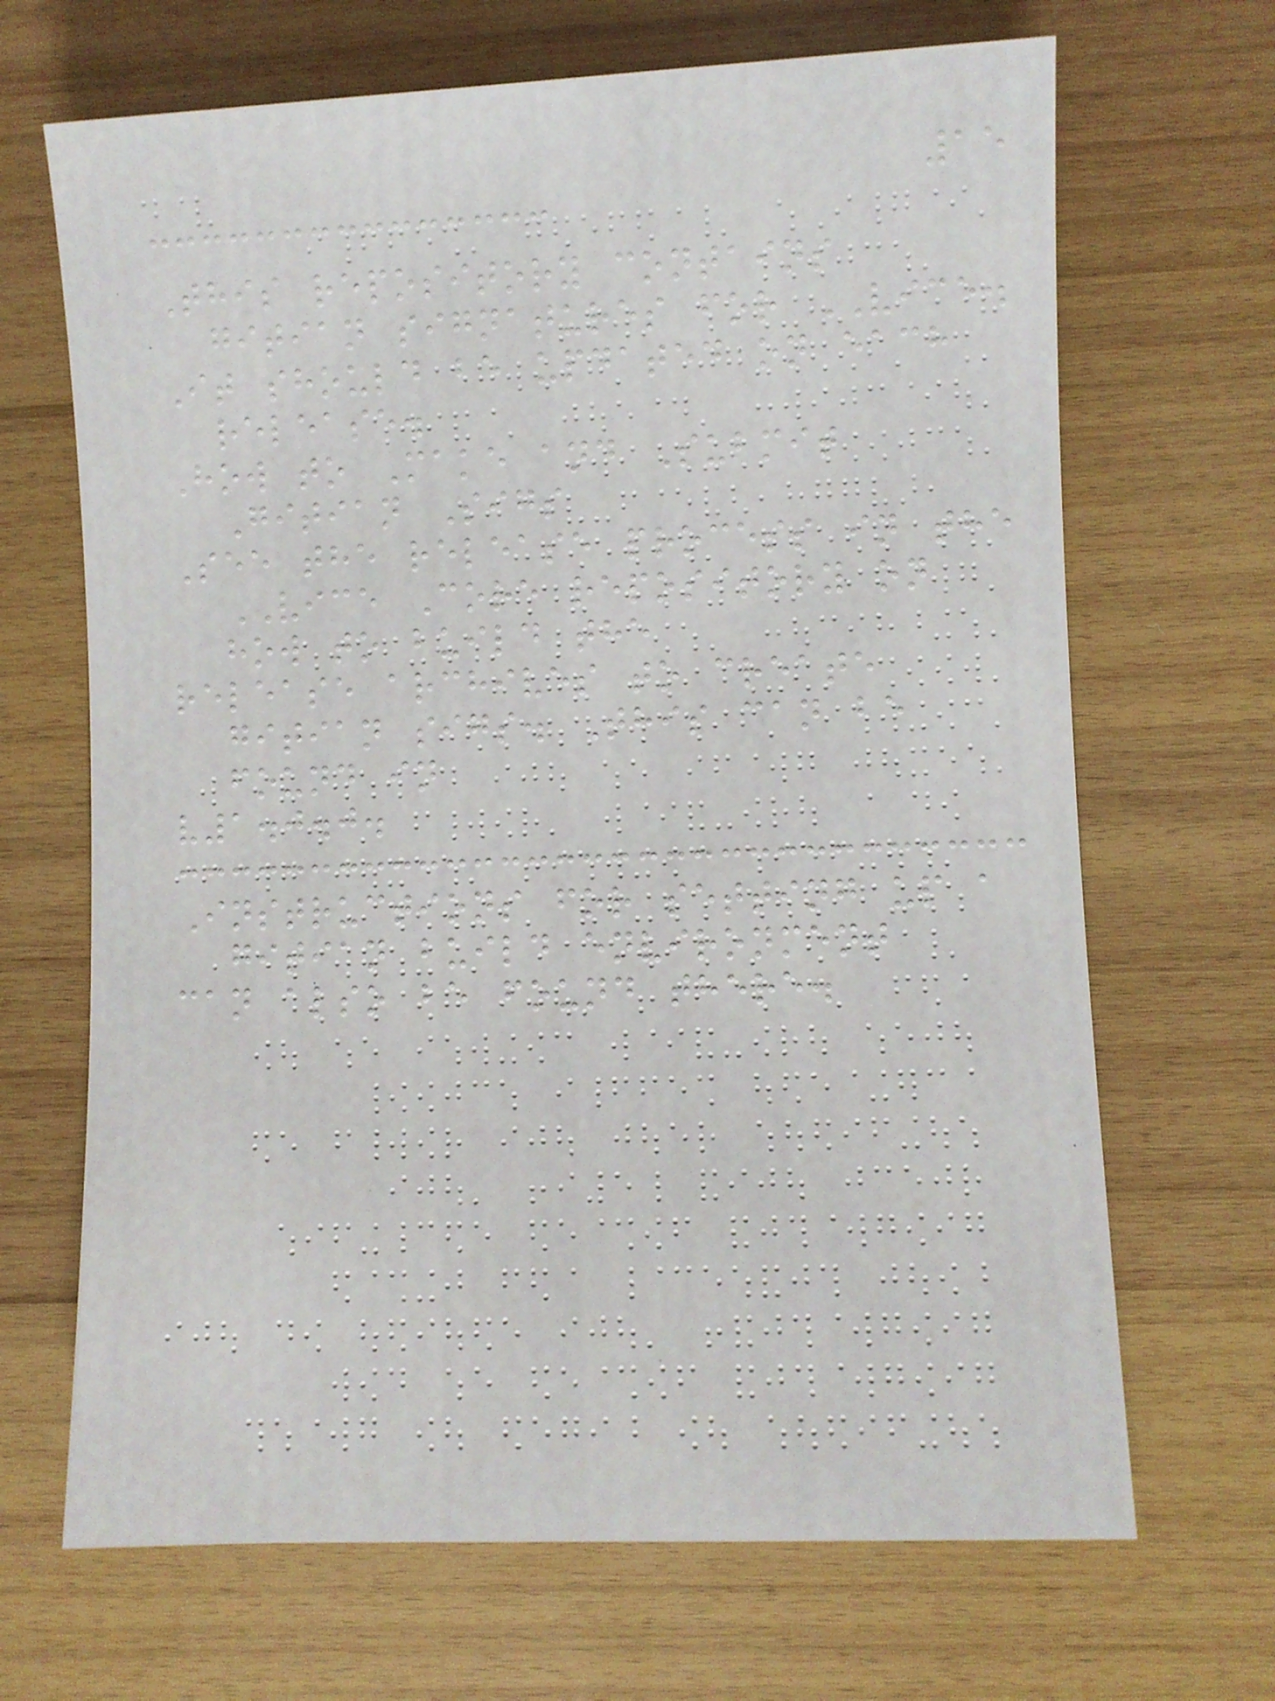15
This repository contains
gitian signatures for VICE.
It should be updated on each
release.
How to Make and Submit
Gitian Sigs
See the release process in the
VICE Core repository on
how to build the
release archives to create
gitian sigs. This can be
found in
v1.0.0.
Instructions for setting up a
gitian build environment
can also be found there.
